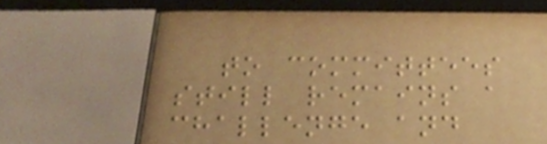to committees
still remains a
challenge and
